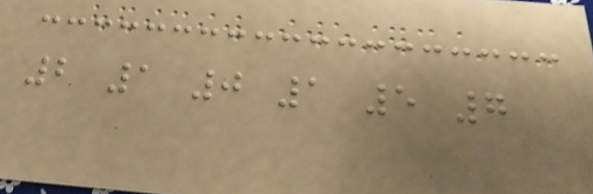2 1 0 1 5 7
